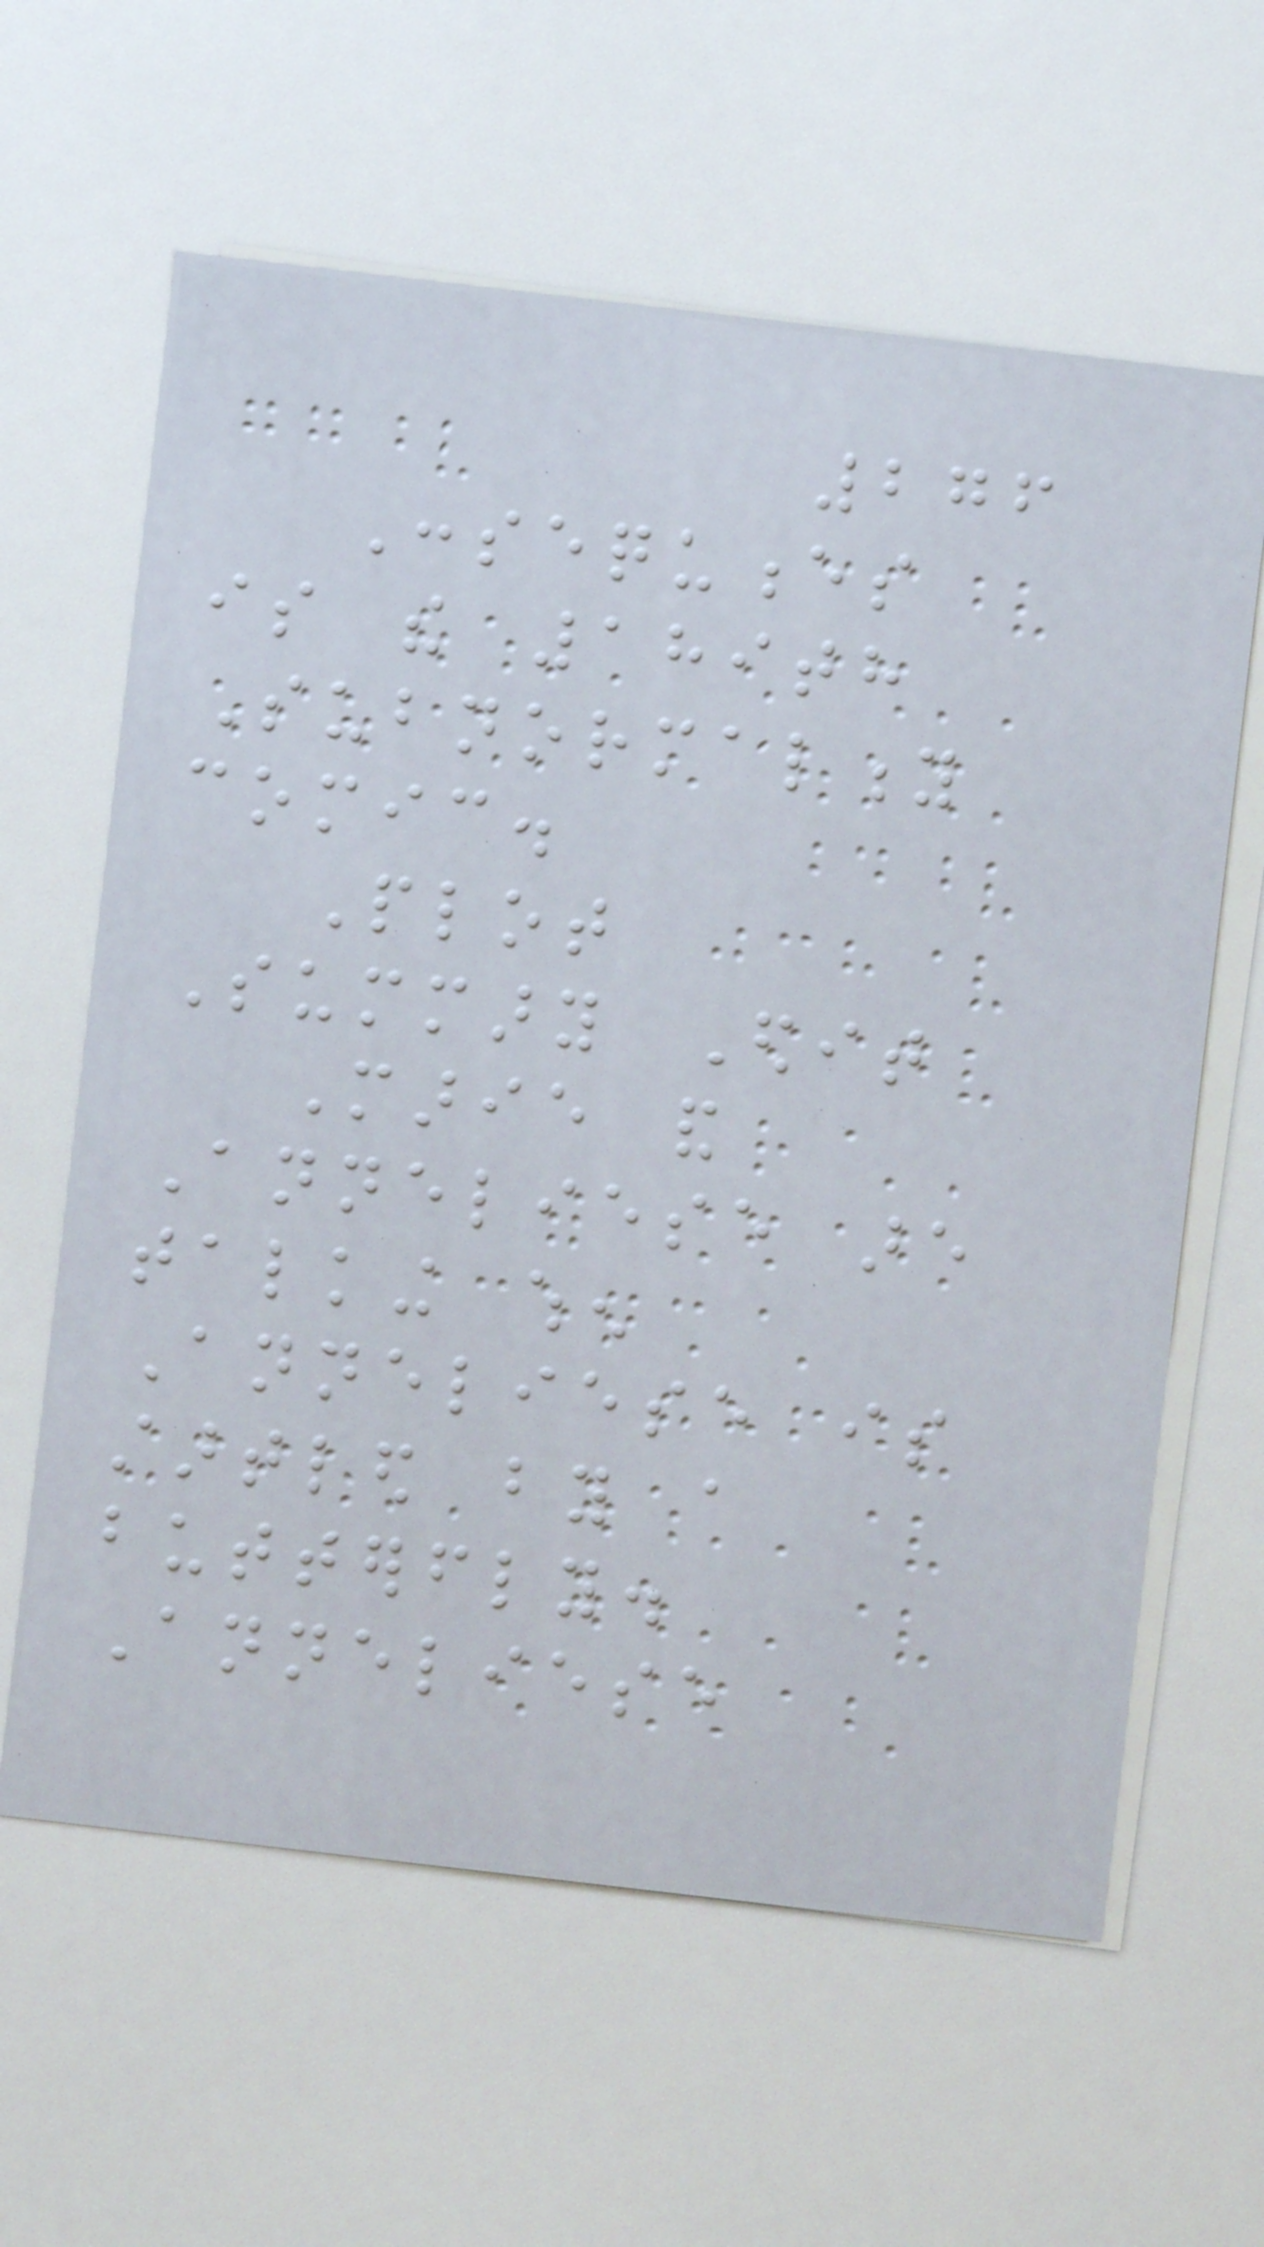276
Consequences
is the 189th
Subnormality
comic.
Plot
Summary Edit
Marie and
Anneliese are
talking when
Anneliese is
startled by a
butterfly.
Anneliese
